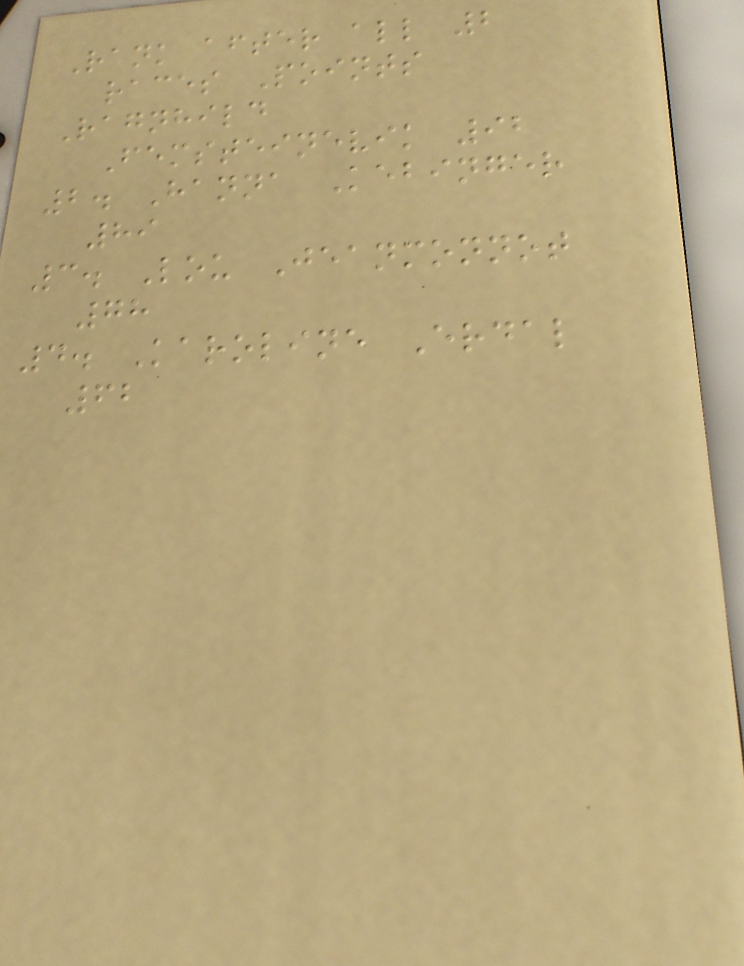Rank after all 2
races Points
Ragnhild
Femsteinevik 92
2. Hanna Kebinger
89
3. Lou Jeanmonnot
78
4. Karoline Erdal
62
